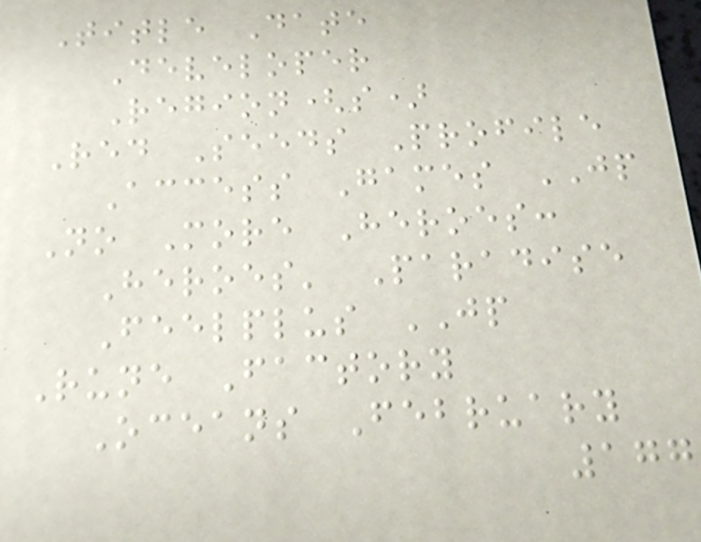Title Date
Developer
Region(s)
Red Seeds Profile
Access Games JP
No More Heroes:
Heroes' Paradise
Feelplus JP
Rune Factory
Oceans February
177
